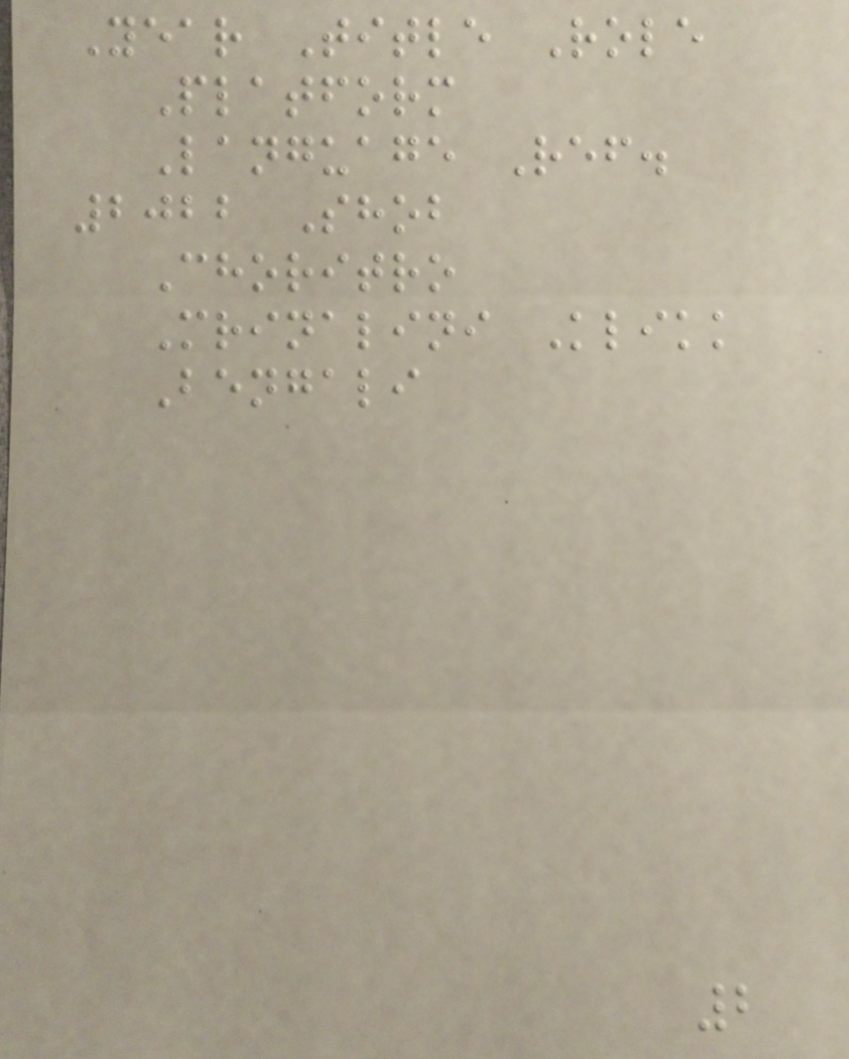Year Title Role
Platform
Language Ref.
2022 Shob
Choritro
Mrinalini Klikk
Bengali
2
